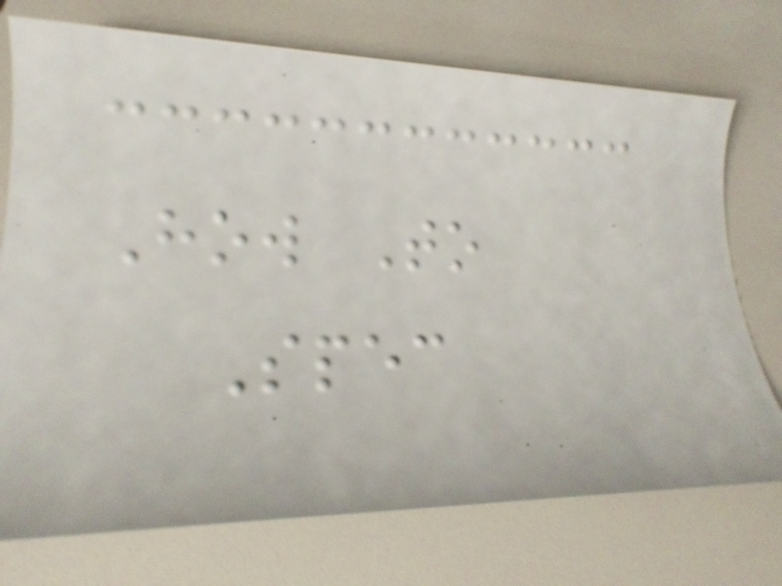How To
Spec
